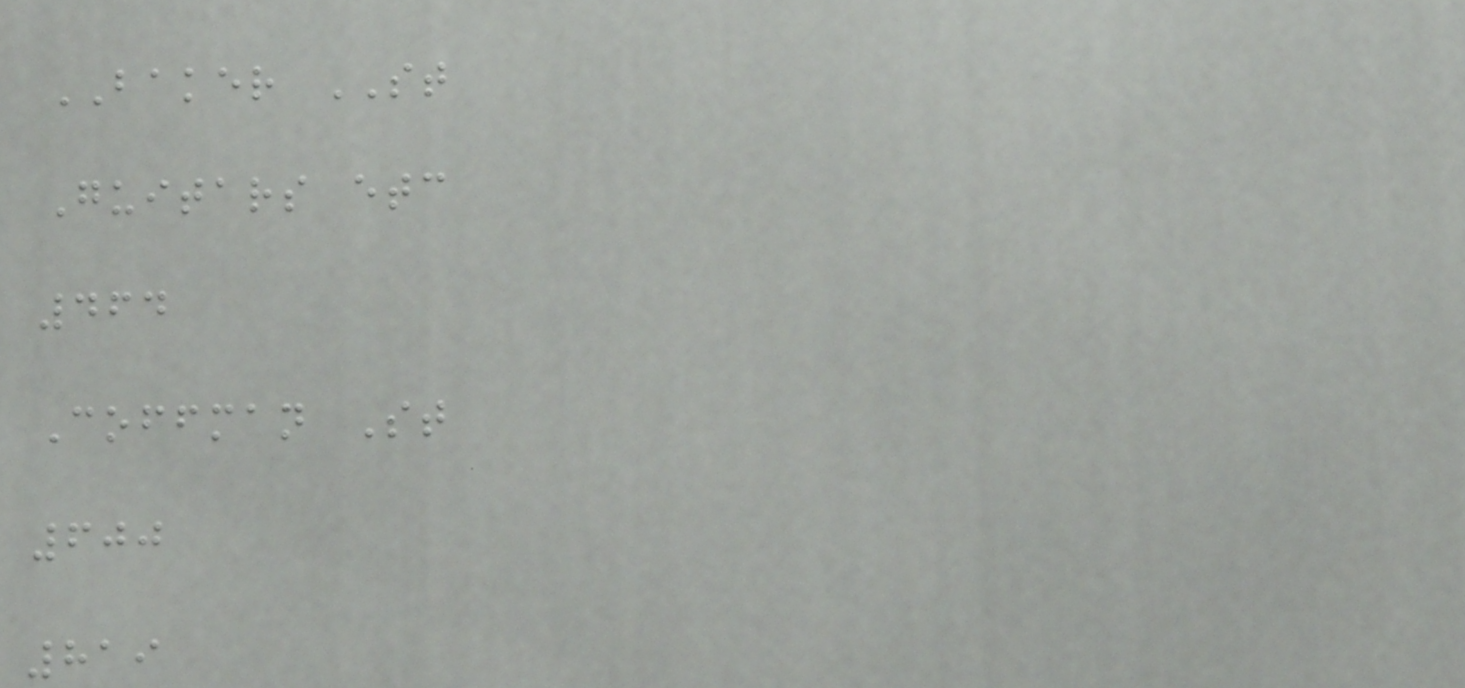BAKER ST
Guitars etc
464
Coffman St
600
819
